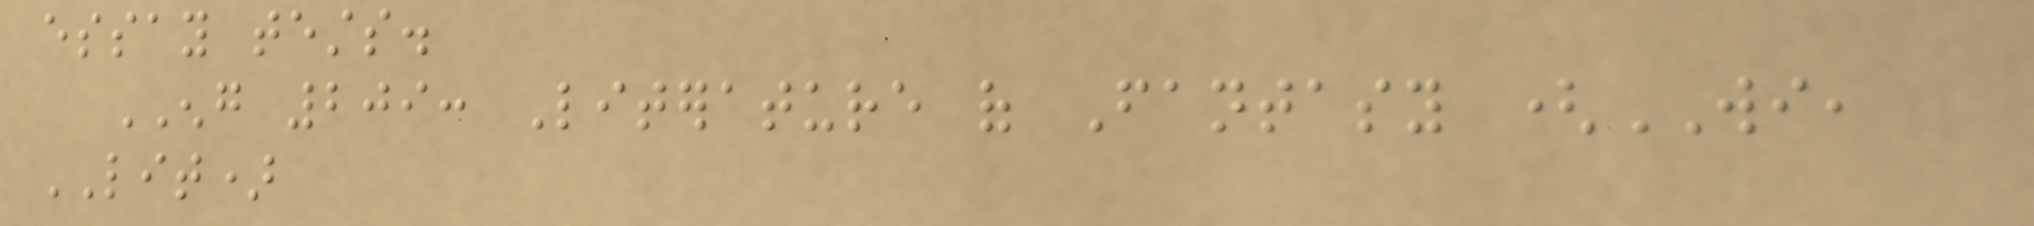essay tests.
ENG 209: Literature of Fantasy (WI,
LIT)
